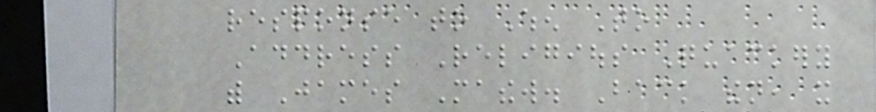response to When To
Address Religious Quackery
with James Mathew. Back then, it
